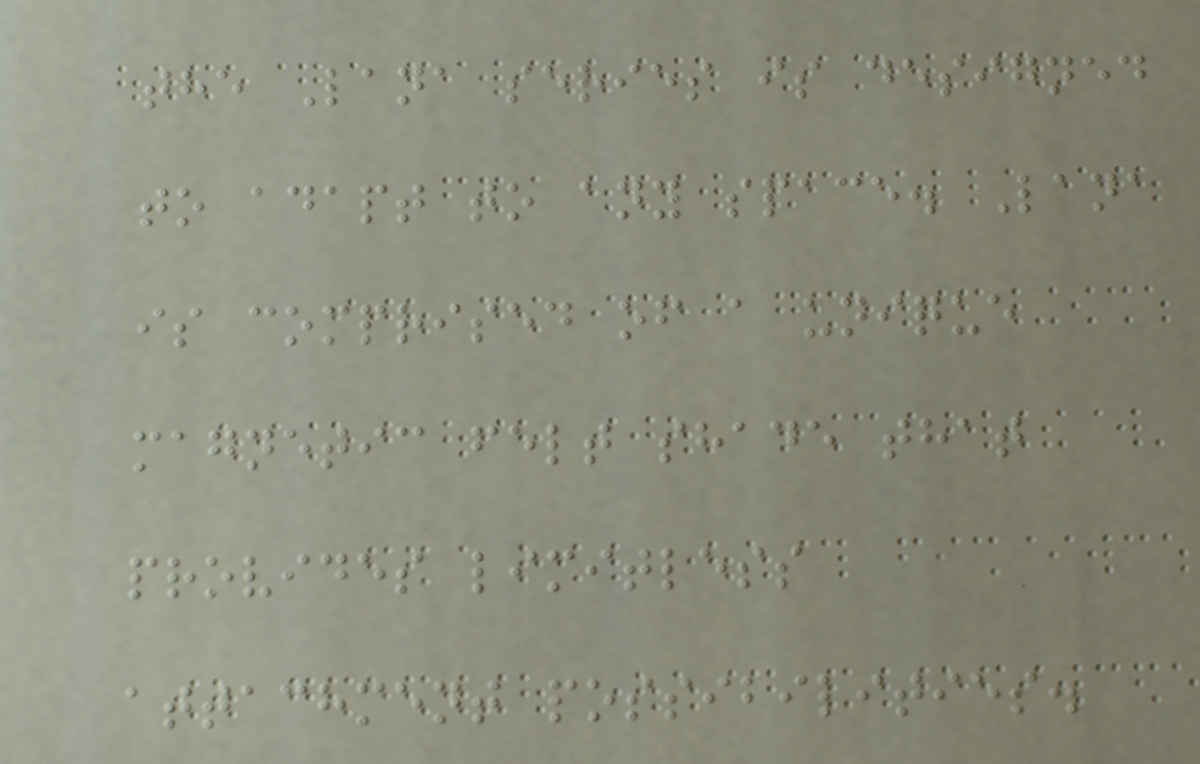the Lana series is designed
to adapt to any space. Lana
is comprised of a unique
magnetic felt shade that
provides limitless
attachment possibilities.
